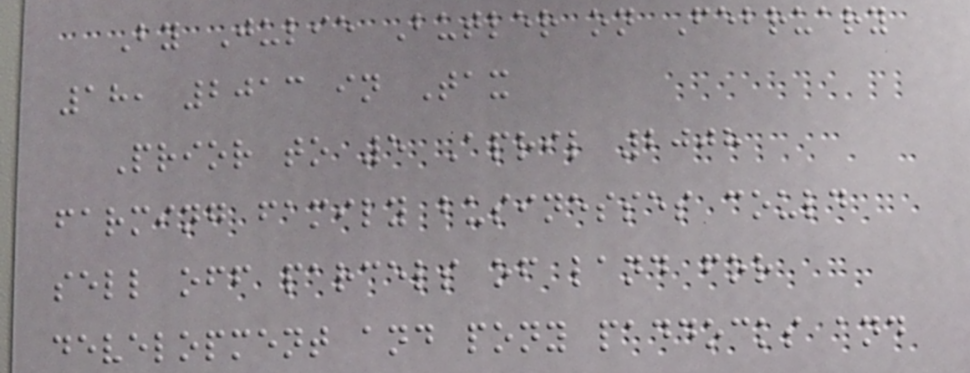By Julie Butler on February
18, 2013 in Tax
Prior to 5 April 2008
farming family businesses could
sell off parcels of land for
development and pony paddocks and
